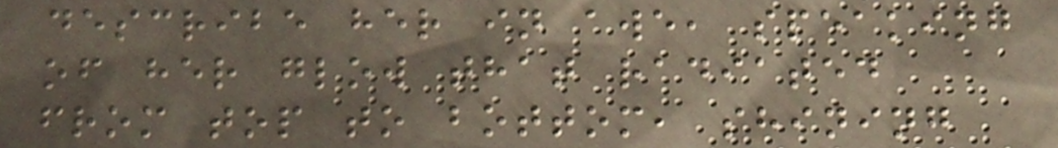describe her in awe, speaking
of her glow that radiated
from top to bottom, shining
